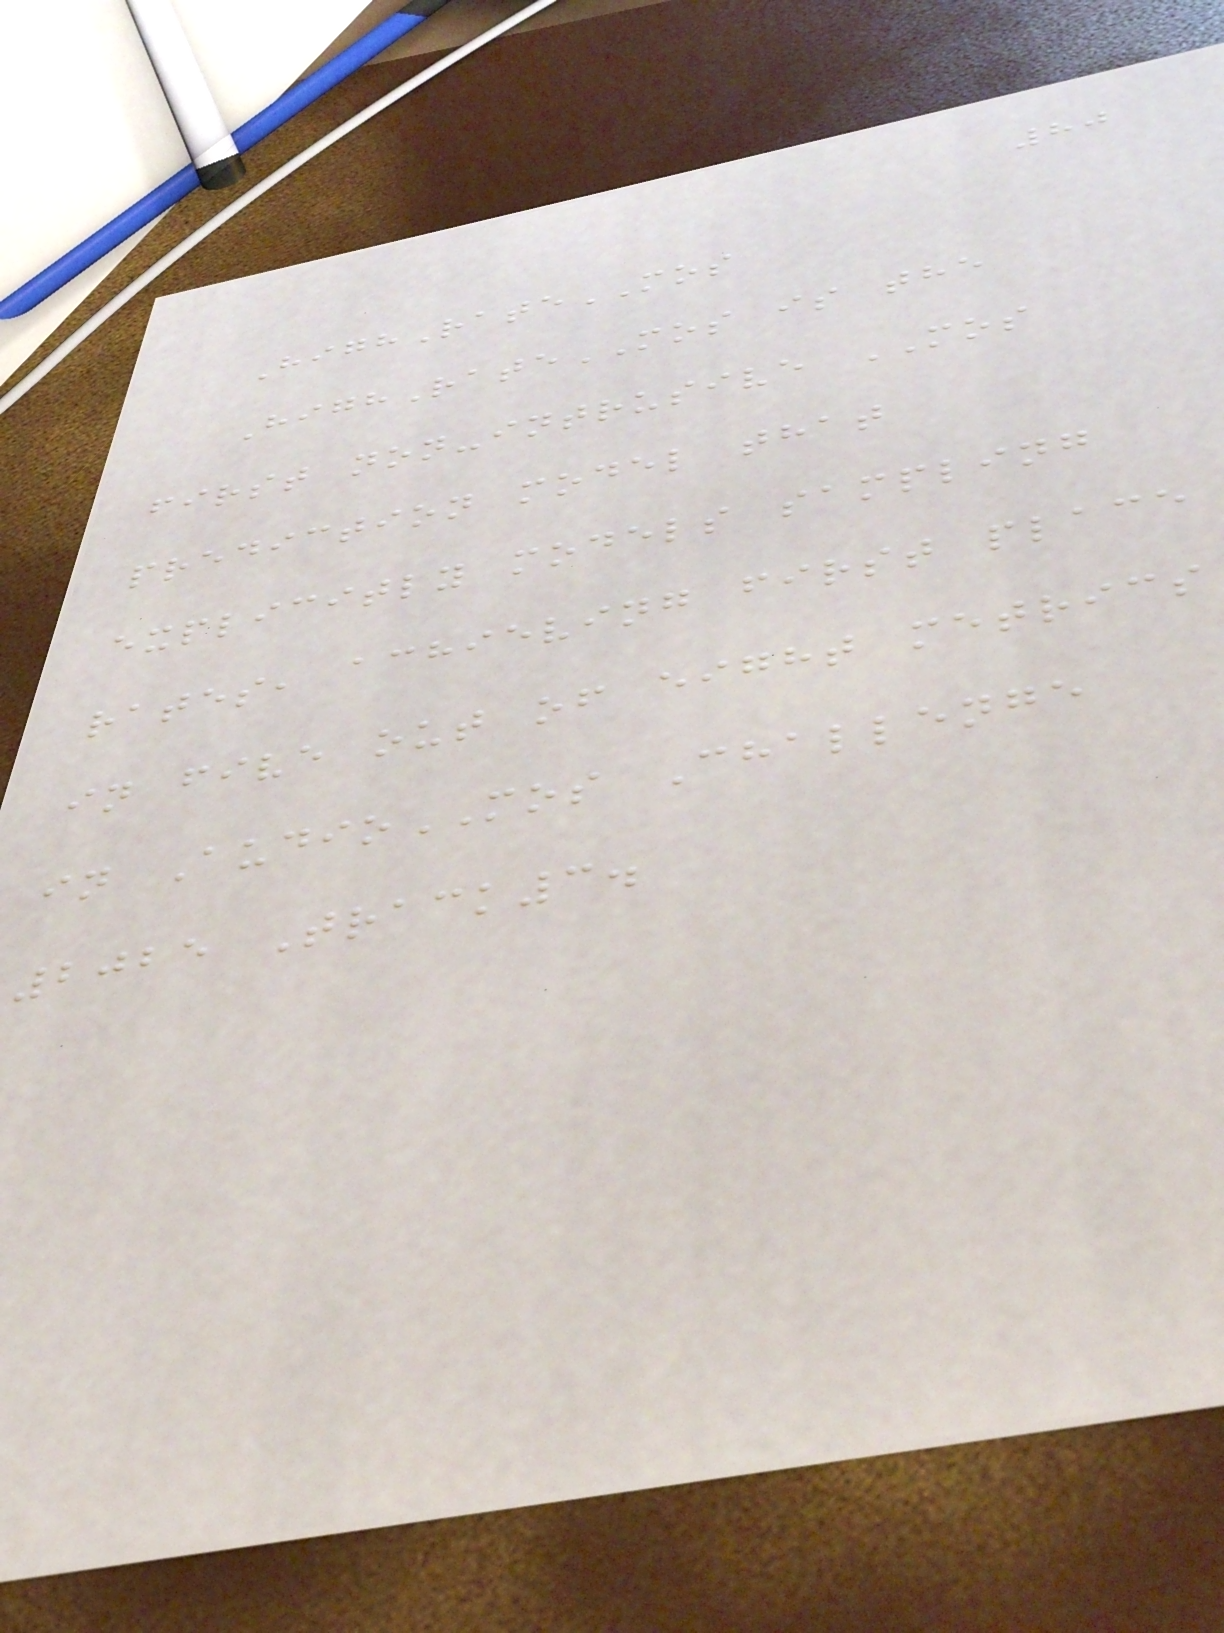80
HighRateMOS
HighRateMOS is the
first non-intrusive MOS
prediction model that
explicitly models sampling
rates, achieving first place
in five out of eight metrics
in AudioMOS Challenge
2025 Track3.
